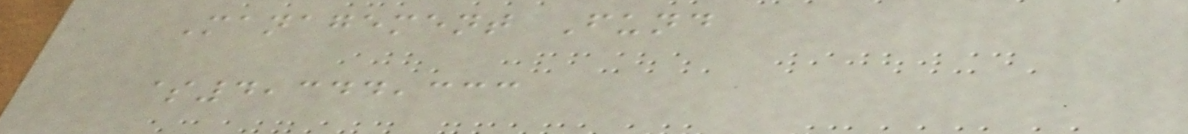Management Fund
$4,344,333
